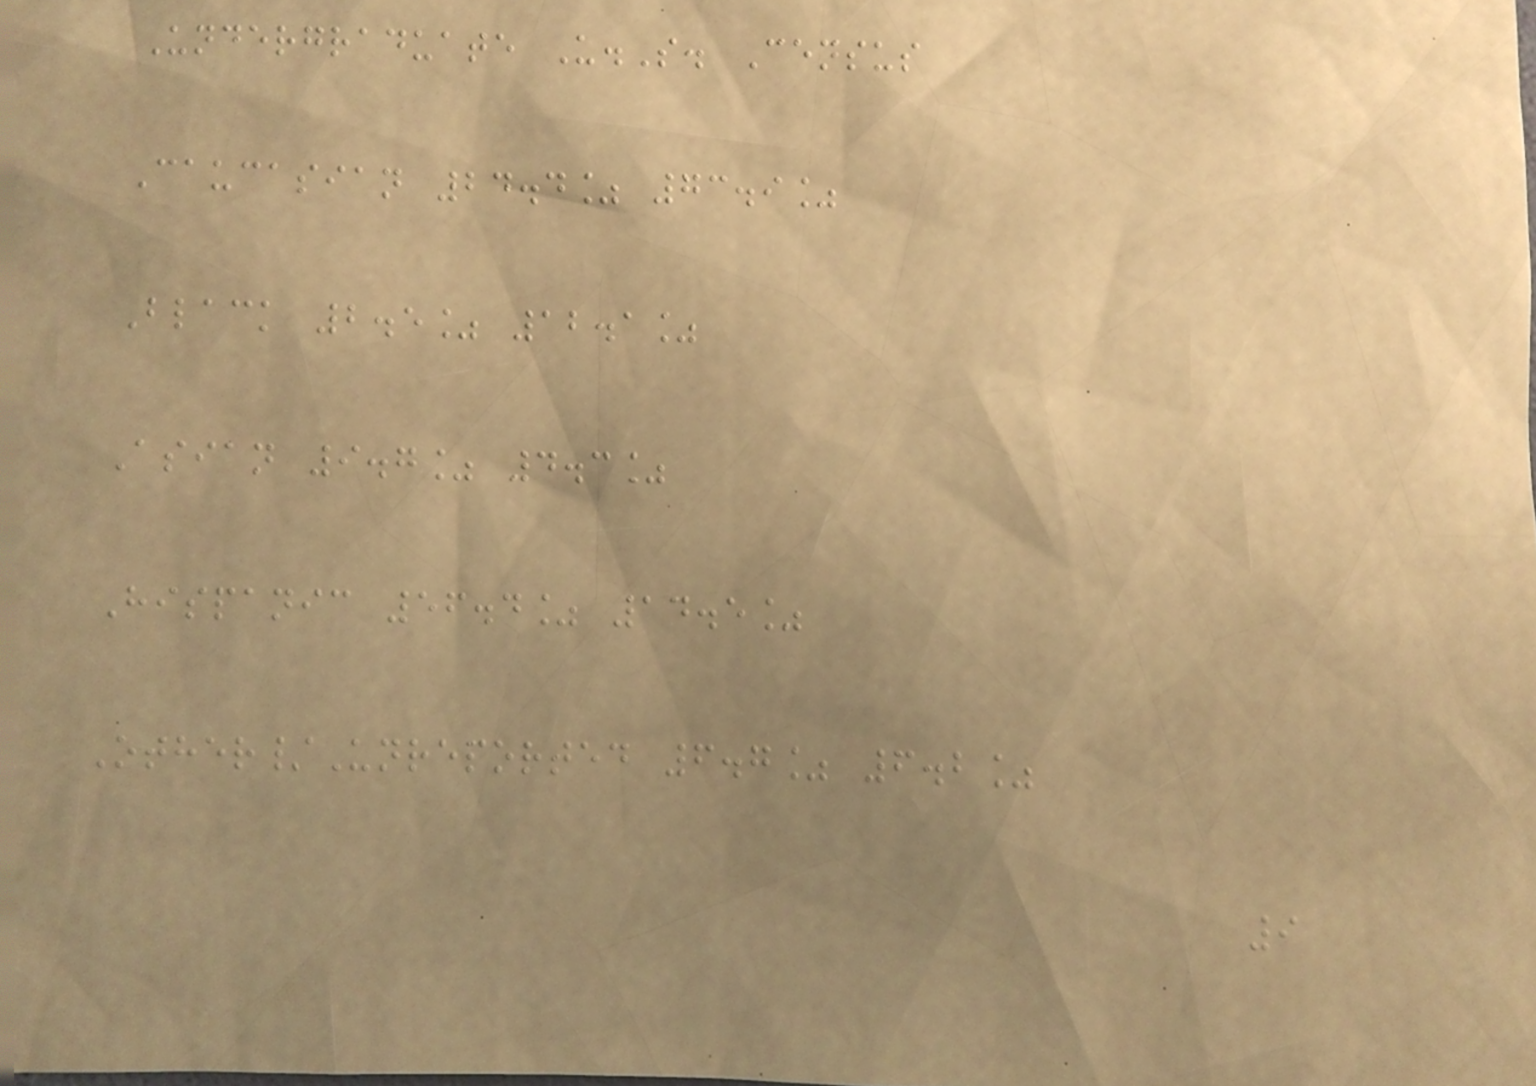Undergraduate U.S. Census
Caucasian 24.4% 73.9%
Black 2.5% 12.1%
Asian 9.7% 4.3%
Hispanic 56.4% 14.5%
Other/Unreported 6.7% 6.2%
9
